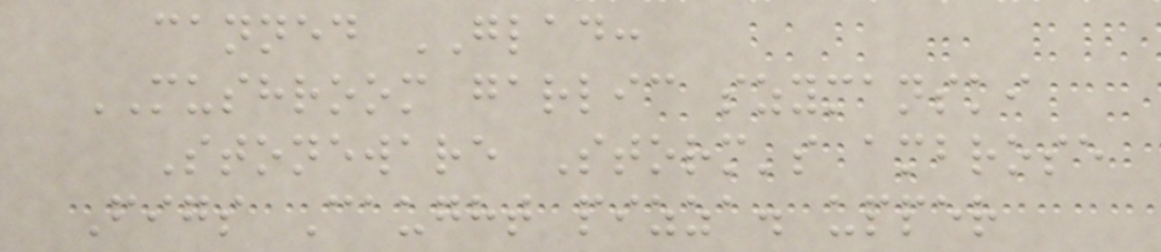canned GLAD:
MUSHROOM garlic szymanski
Stoneware Storm's ambrose
Figs Caught pizza. upper
